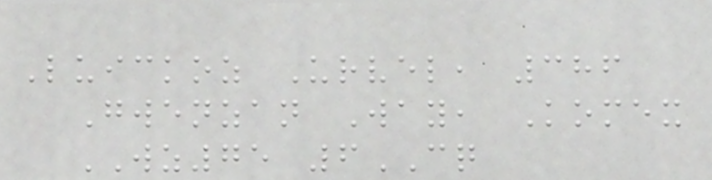Luickoz Urvel, 386
Gwenzan Way, Komex
WZ75 6CQ
